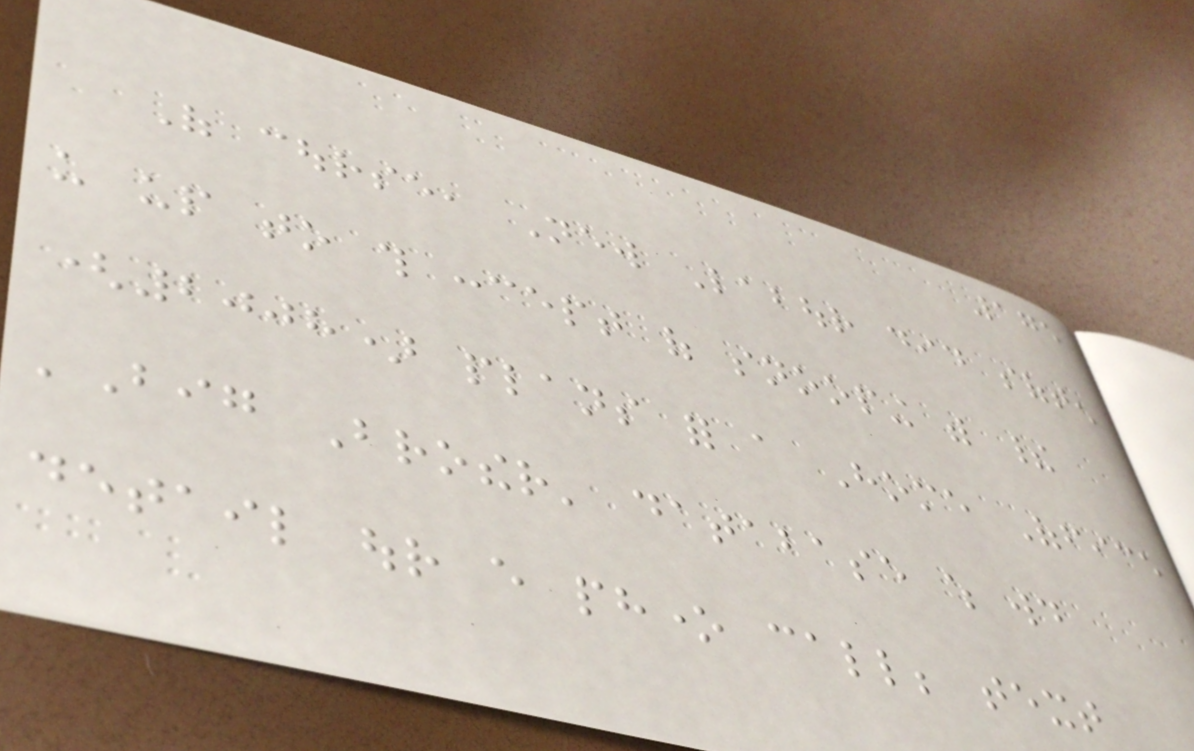175
Of course, New Labour did soften
us up to this concept of snooping with their
(2008) plans for a Home Office
'Big Brother' database which would
detail our every phone call; text
